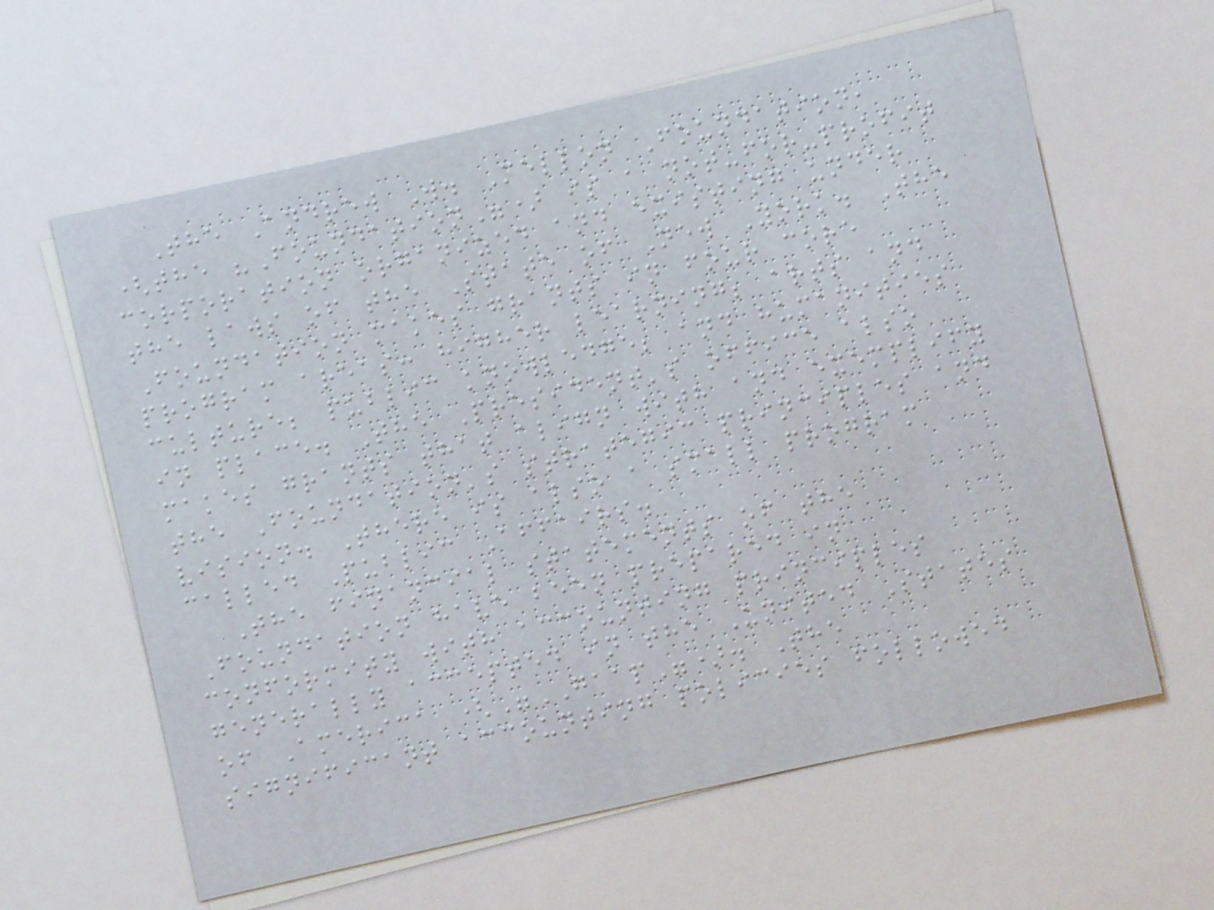The Andrew W. Mellon Foundation,
(the "Foundation") is a not-for-profit
corporation organized and existing under
the laws of the State of New York. The
Foundation makes grants in four core
program areas: higher learning; arts and
culture; public knowledge; and humanities
in place. The President's office also
makes grants that align with and exemplify
the Foundation's strategic principles and
vision. There is also a small program
called Public Affairs.
The financial statements of the
Foundation have been prepared in
conformity with accounting principles
generally accepted in the United States
of America ("GAAP"). The
significant accounting policies followed
